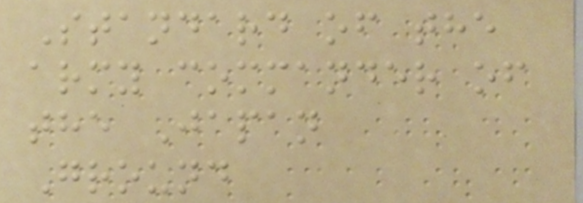Standard of the
army commander of
the Japan
Ground
